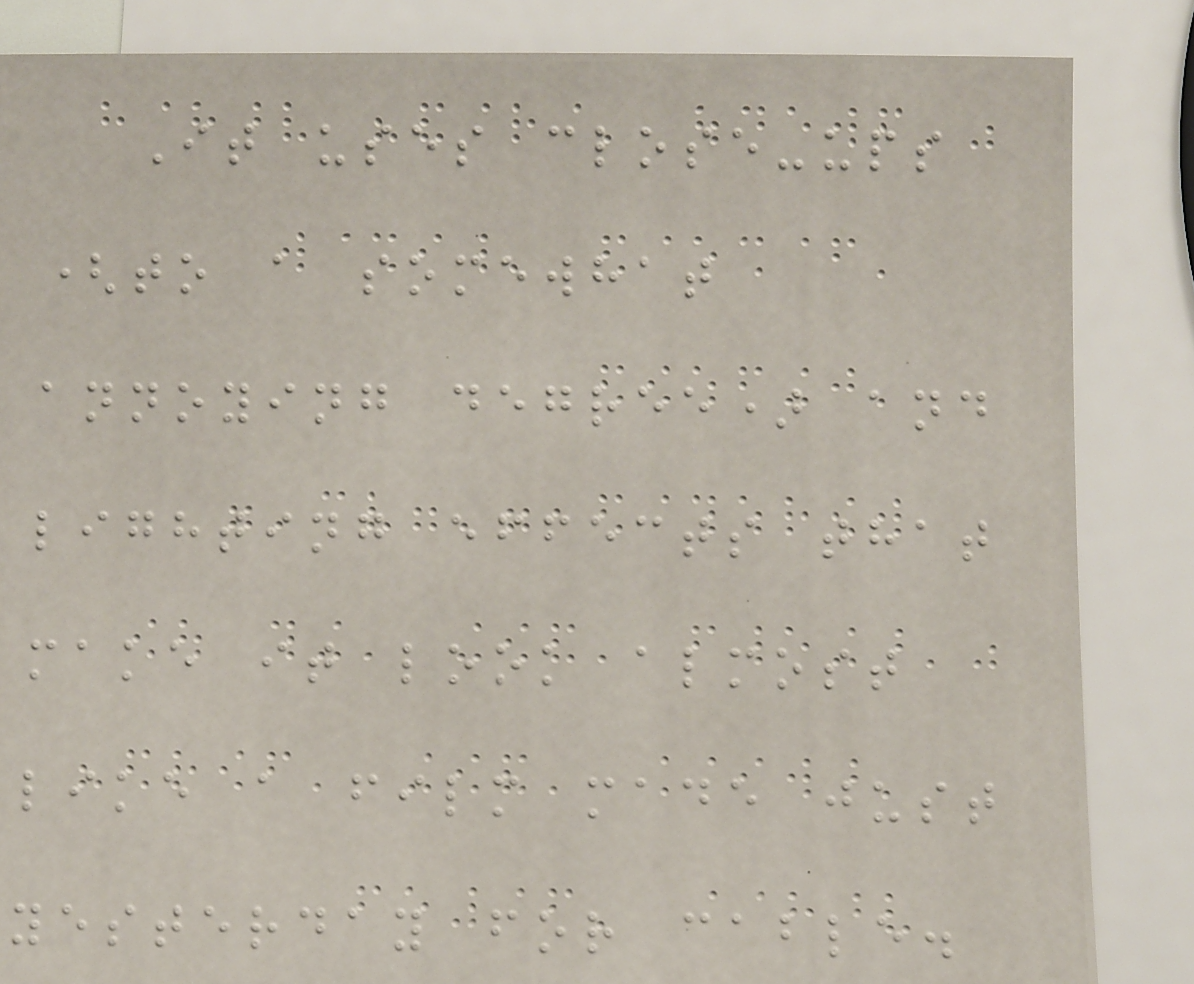It uses close-ups
(to a somewhat
annoying degree) and
lighting effects that
make it look almost
like a film made just
yesterday for cable.
